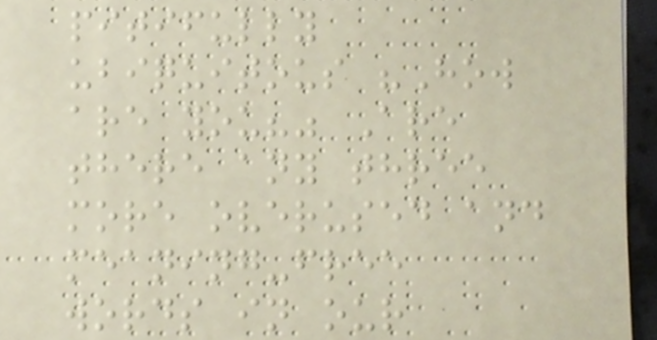pitifully
ubiquitous "How
are you?" Are
there any three
more overused and
meaning-free
words in our
